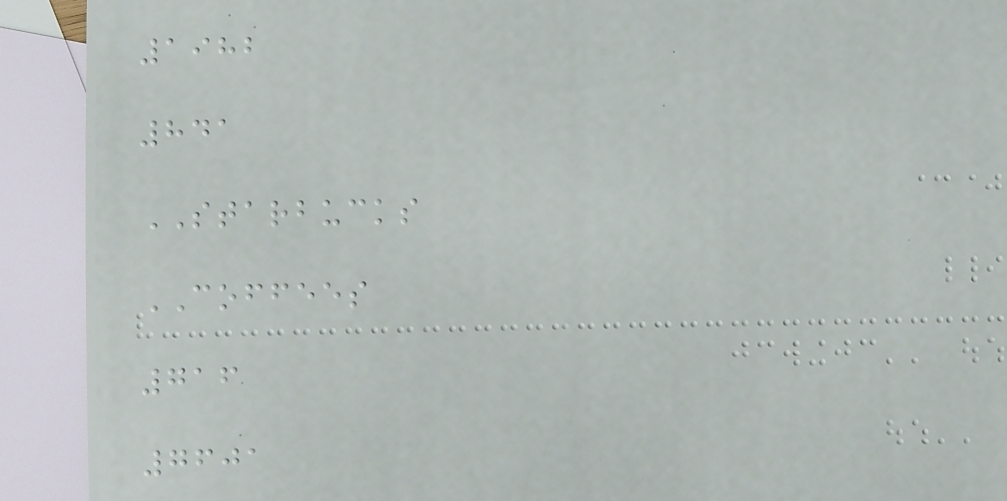1982
841
STARBUCKS
COFFEES
716
7601
